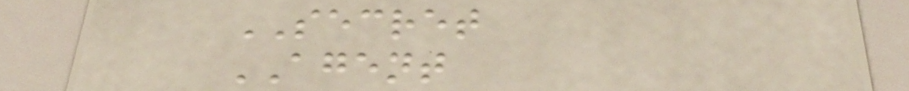SECRET
AGENT
